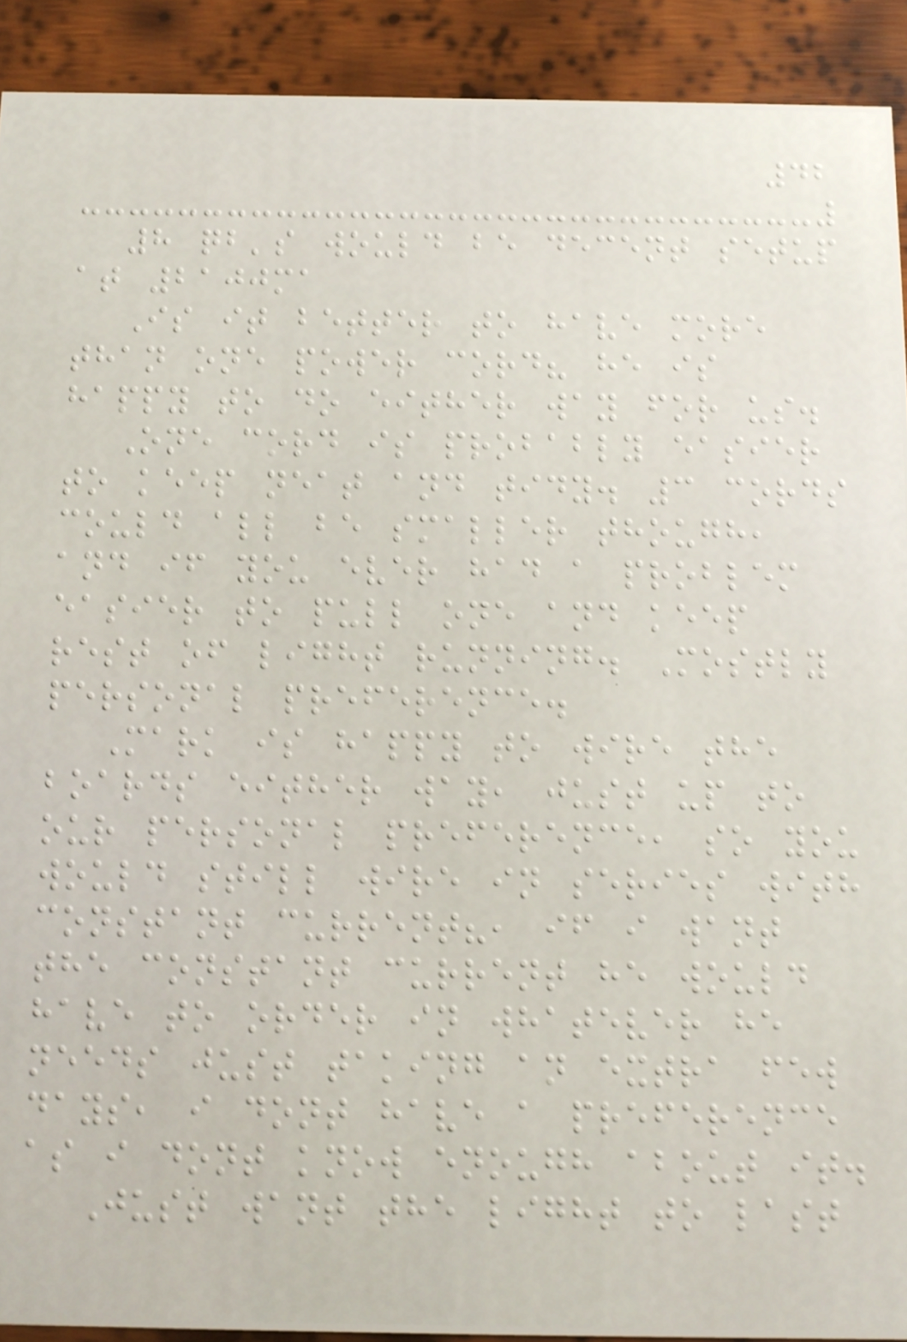42
8 qb's would be decent setup
at 2100ma
Is it better to have more
than one power cord? he is
happy to do either way for us.
One cord is probably easier
to keep neat and tidy. 3 cords
could all be smaller though,
and if you ever had a problem
easier to pull one and keep
rest of light running. Mostly
personal preference.
Mark is happy to wire the
boards either way, just up to
our personal preference, so you
would still wire in series with
constant current?, if i want
the constant current he would
have to order in whatever he
needs just taking an extra few
days, i dont have a preference
as i dont know enough about it.
Just want the light to last
